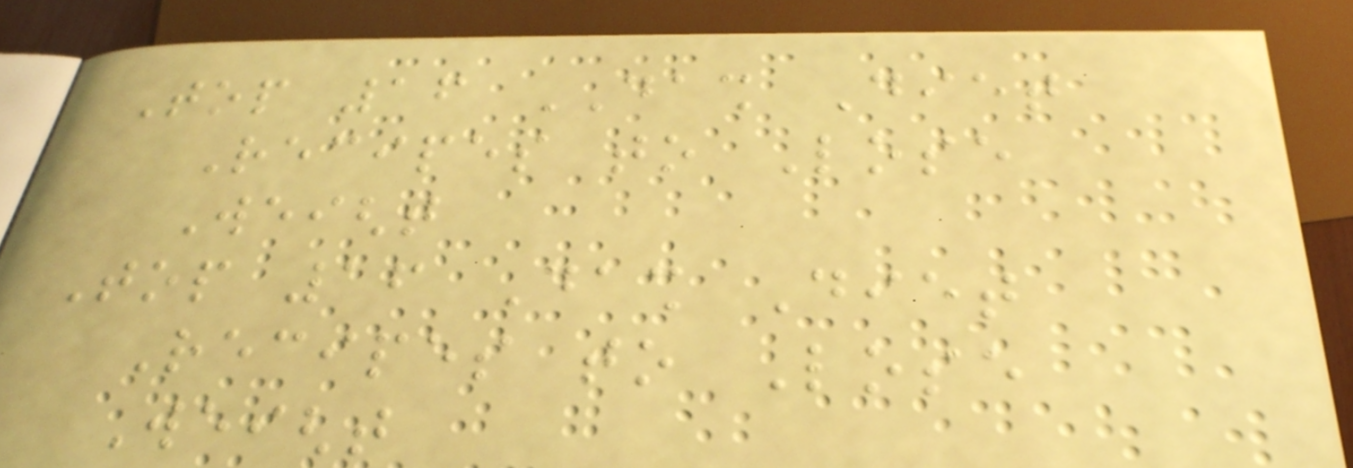Top 16 DASH Diet
Recipes to Lose
Weight
Top 16 Dash Diet
Recipes to Lose
Weight
